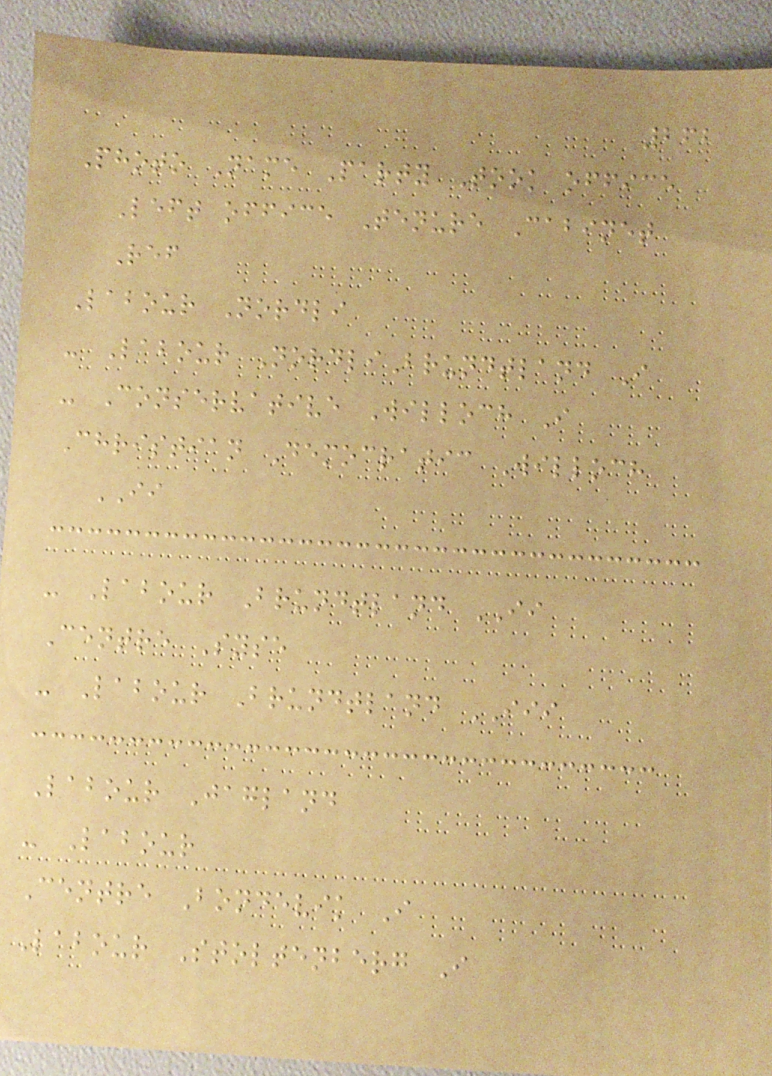262
Photo Name Party Took office
Left office Tenure Cabinet
Ref
Labour Nordli
- Labour NordliBrundtland I
- Conservative Willoch I
Christian Democratic Willoch
II
- Labour Brundtland II
Centre Syse
- Labour Brundtland III
Labour Jagland
- Labour
Centre Bondevik I
Labour Stoltenberg I
